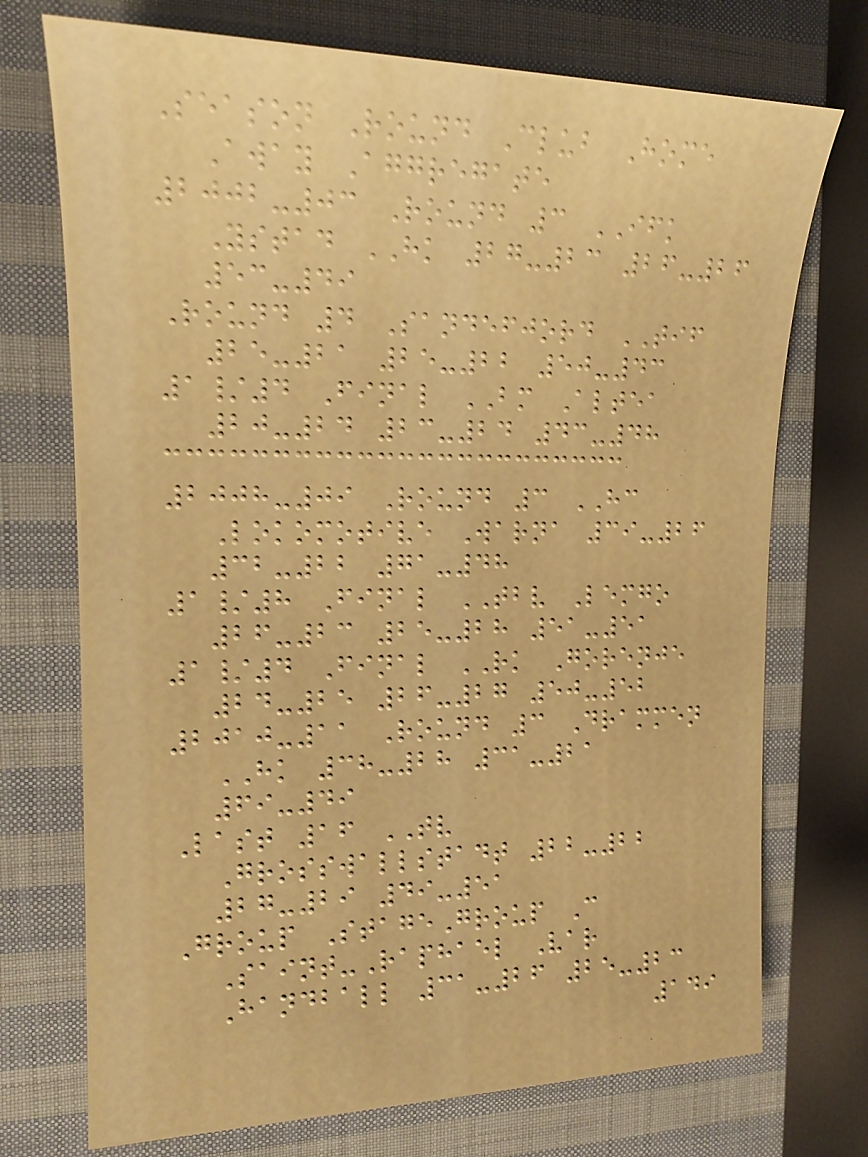Season Round Club Home
Away Aggregate
2002-03 Round 3 IFK
Ystad HK 27-23 26-26
53-49
Round 4 Sandefjord TIF
25-21 25-22 50-43
1/4 Final BM Altea
20-24 23-24 43-48
2008-09 Round 3 HC
Lokomotive Warna 39-26
32-22 71-48
1/8 Final TBV Lemgo
26-23 25-28 51-51
1/4 Final RK Gorenje
24-25 26-27 50-52
2010-11 Round 3 Drammen
HK 38-28 31-21
69-49
Last 16 TV
Grosswallstadt 22-22
27-29 49-51
Group StageGroup C
Saint-Raphael Var
Handball 31-26 25-23
149
